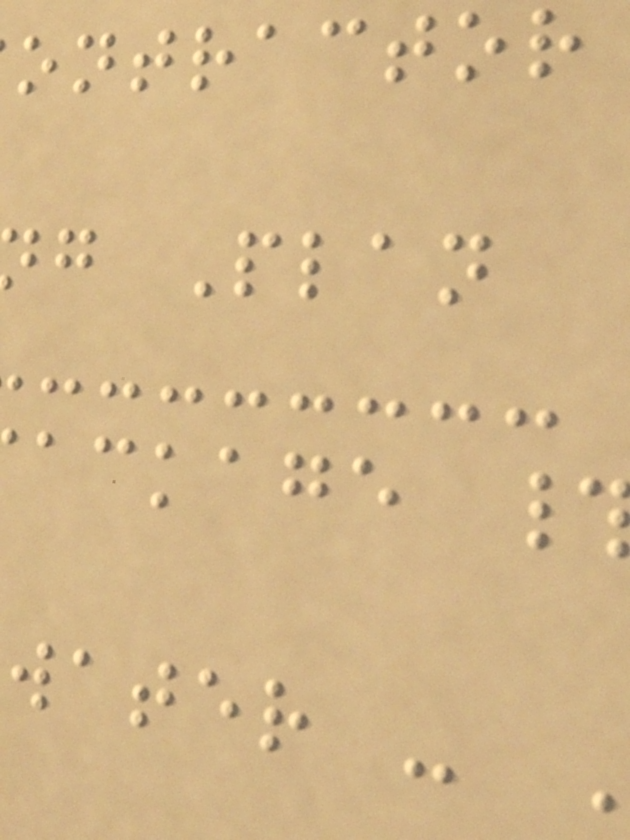ontractor
g Plan
ackage
water -
